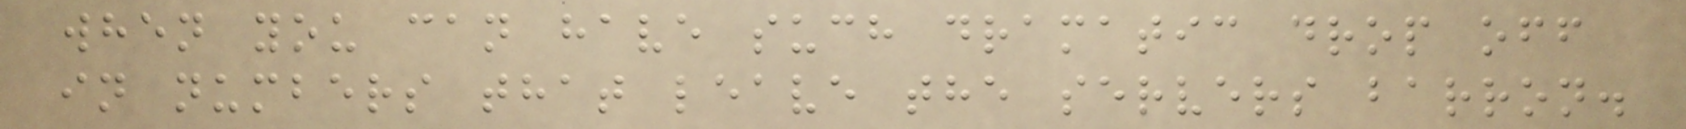when you can have such dramatic drop off
in numbers that leave the servers barron.
